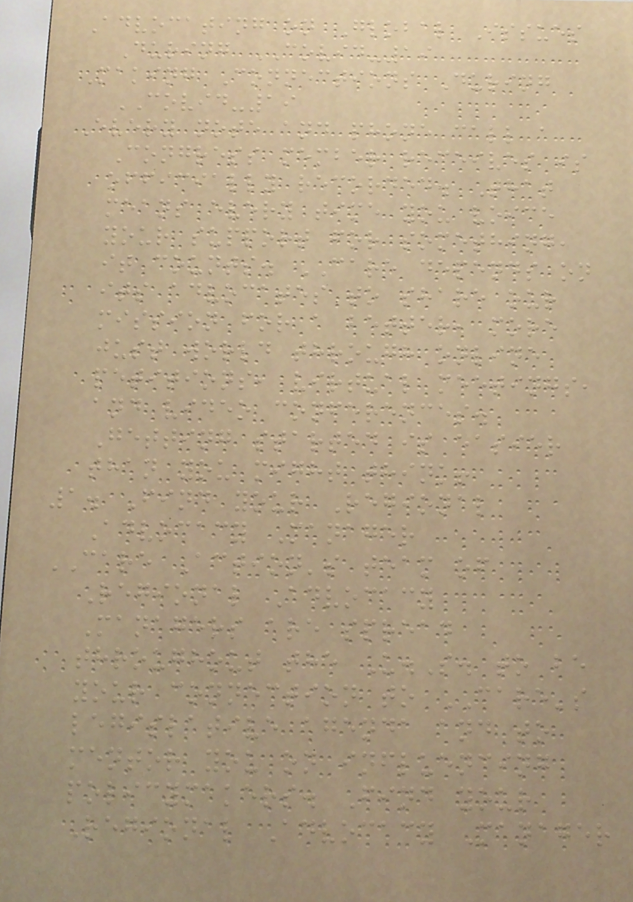Advocating on Global Issues
During COVID-19
Making Connections During
COVID-19
Every note and phone call a
Congress member receives is
officially recorded. That
means every time you voice
your support for something,
it counts. CARE depends on
its advocates to share our
mission for a better, more
just world through online
petitions, virtual meetings,
and video conferences.
Getting started is easier
than you might think!
1. Find your Regional
Advocacy Manager
CARE Action's team of
Regional Advocacy
Managers are spread
throughout the U.S. to be
your connection to CARE's
legislative agenda and to
mentor you on influencing
policymakers. Find your
Regional Advocacy Manager
